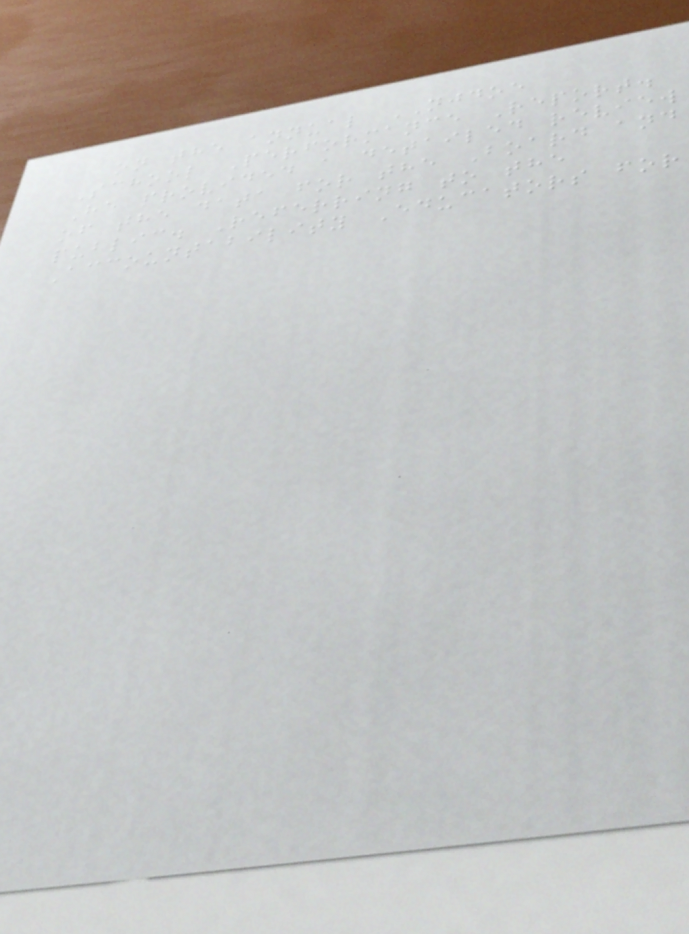on the annual NJDOE
School Performance Report.
He provided a detailed review
of the data for the Board and
public. Referring to the
Accountability Educators for
